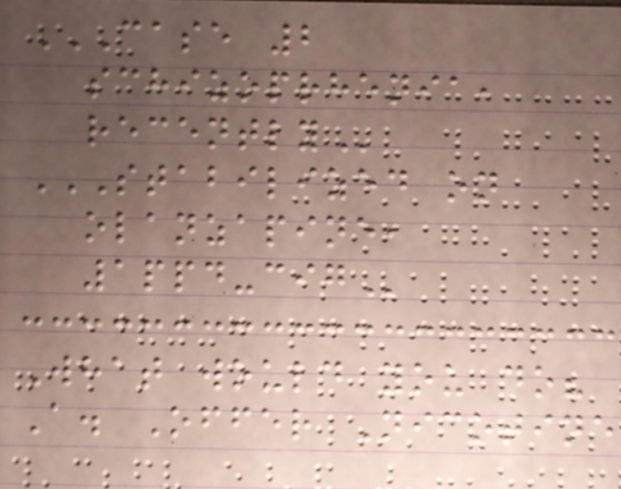CASE 2
SCHIZOPRHENIA,
RECENTLY
STABILIZED ON
OLANZAPINE,
1PPD-CIG
What would you do?
A. Offer Nicotine
